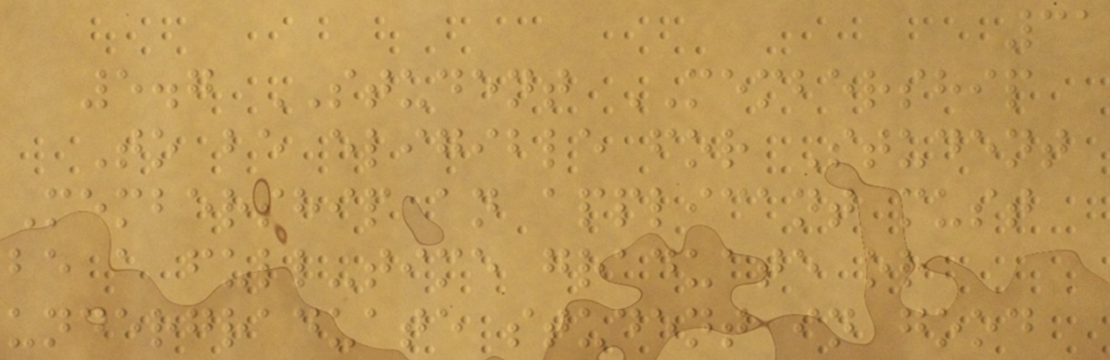31
5.7 STUDENT MEMBERSHIP
To be eligible for Student
Membership an applicant must
be a full-time graduate or
undergraduate student in good
